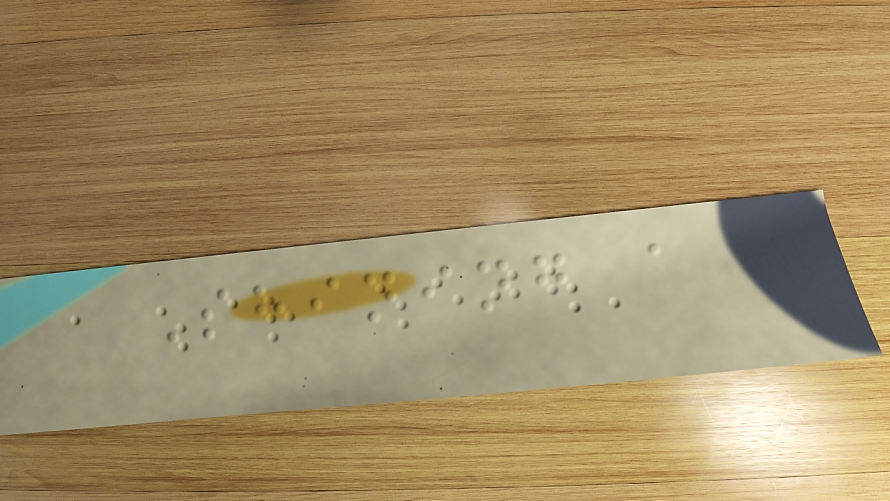Shining a
